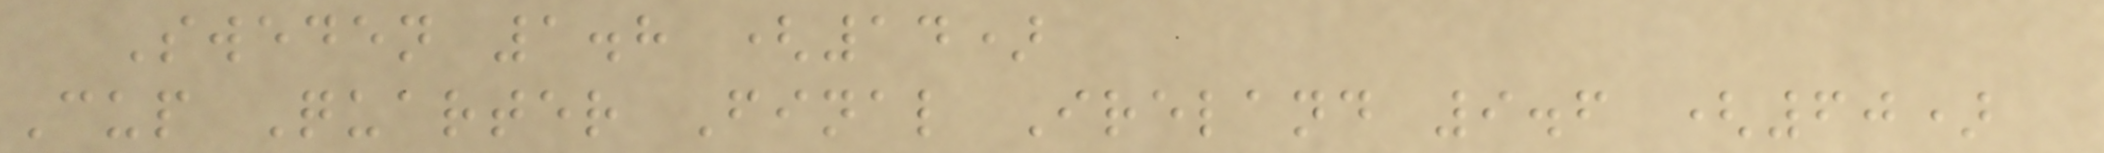Sweden 1.8 (14)
Cup Quarter Final Ireland 9.6 (60)
